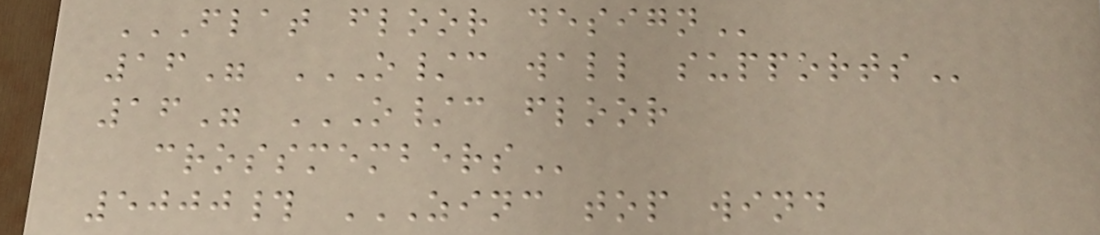FLAT FLOOR DESIGN
16" O/C WALL SUPPORTS
16" O/C FLOOR
CROSSMEMBERS
5000# ZINC TOP WIND
